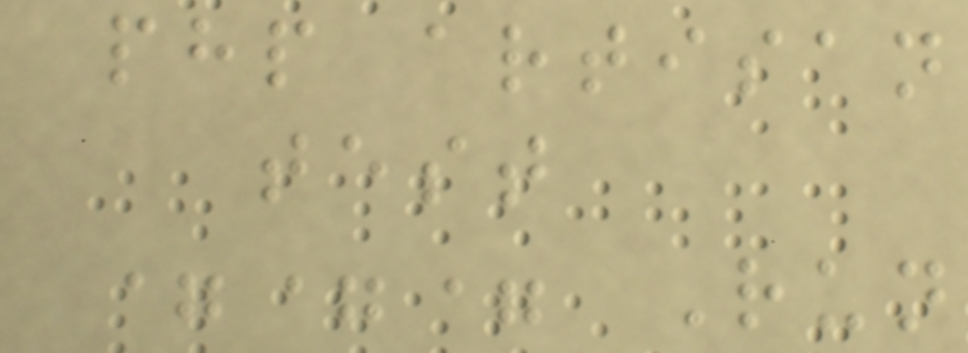php artisan
test
=== Run
